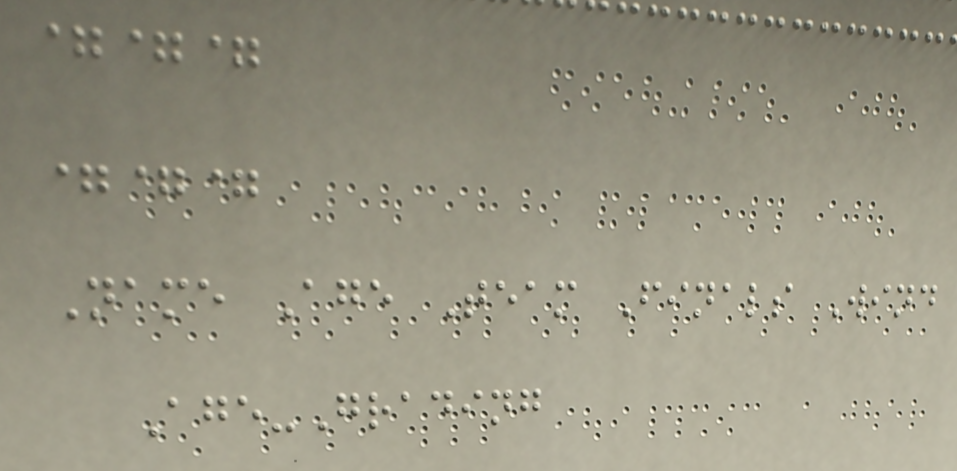===
===
Name Age Team Finals Wind
Age-Grading
